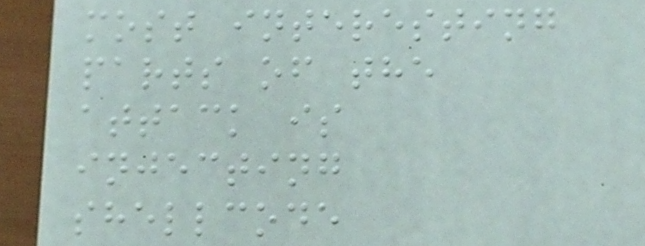most interesting
parts of the
attack is
injecting
shellcode
